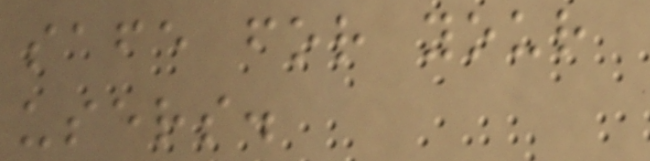safe for your
users.
